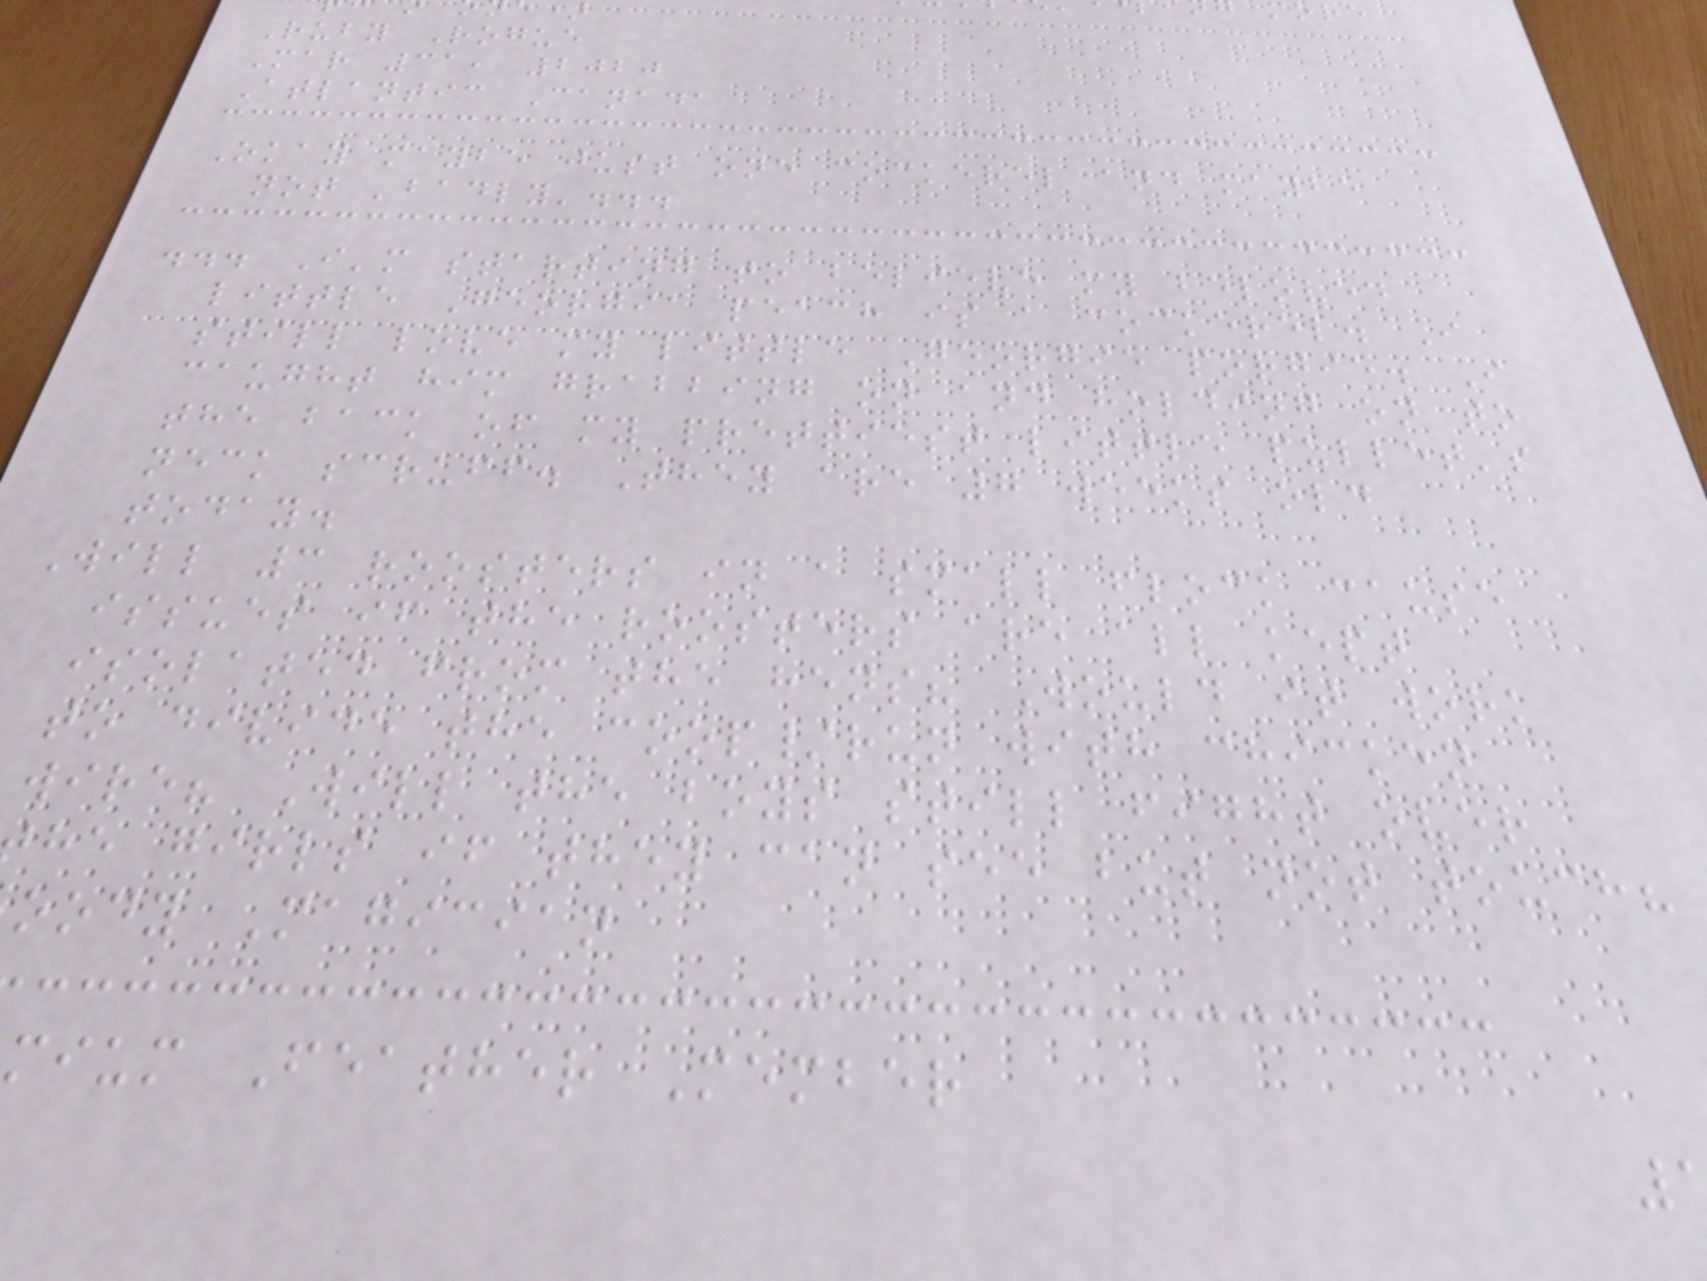Ruby Rogue
Mar 31, 2020
Atlantic Canada
Okay maybe just one cockerel and maybe
not 'badly'...
... I'm starting to believe my beloved
little Georgia peach is a cockerel. I
still love my little Georgie porgie. I
caught him grabbing on and holding on to
the back of my prettiest little pullet's
neck scruff. They are 7 weeks old
today.
Will 3 roosters in a small flock cause
issues if the roosters are all kept
isolated from the hens? Would it work
to divide the coop/run with chicken
wire? Will the boys still fight over
he girls if they can see but not touch?
oody Magician
mium Feather Member
